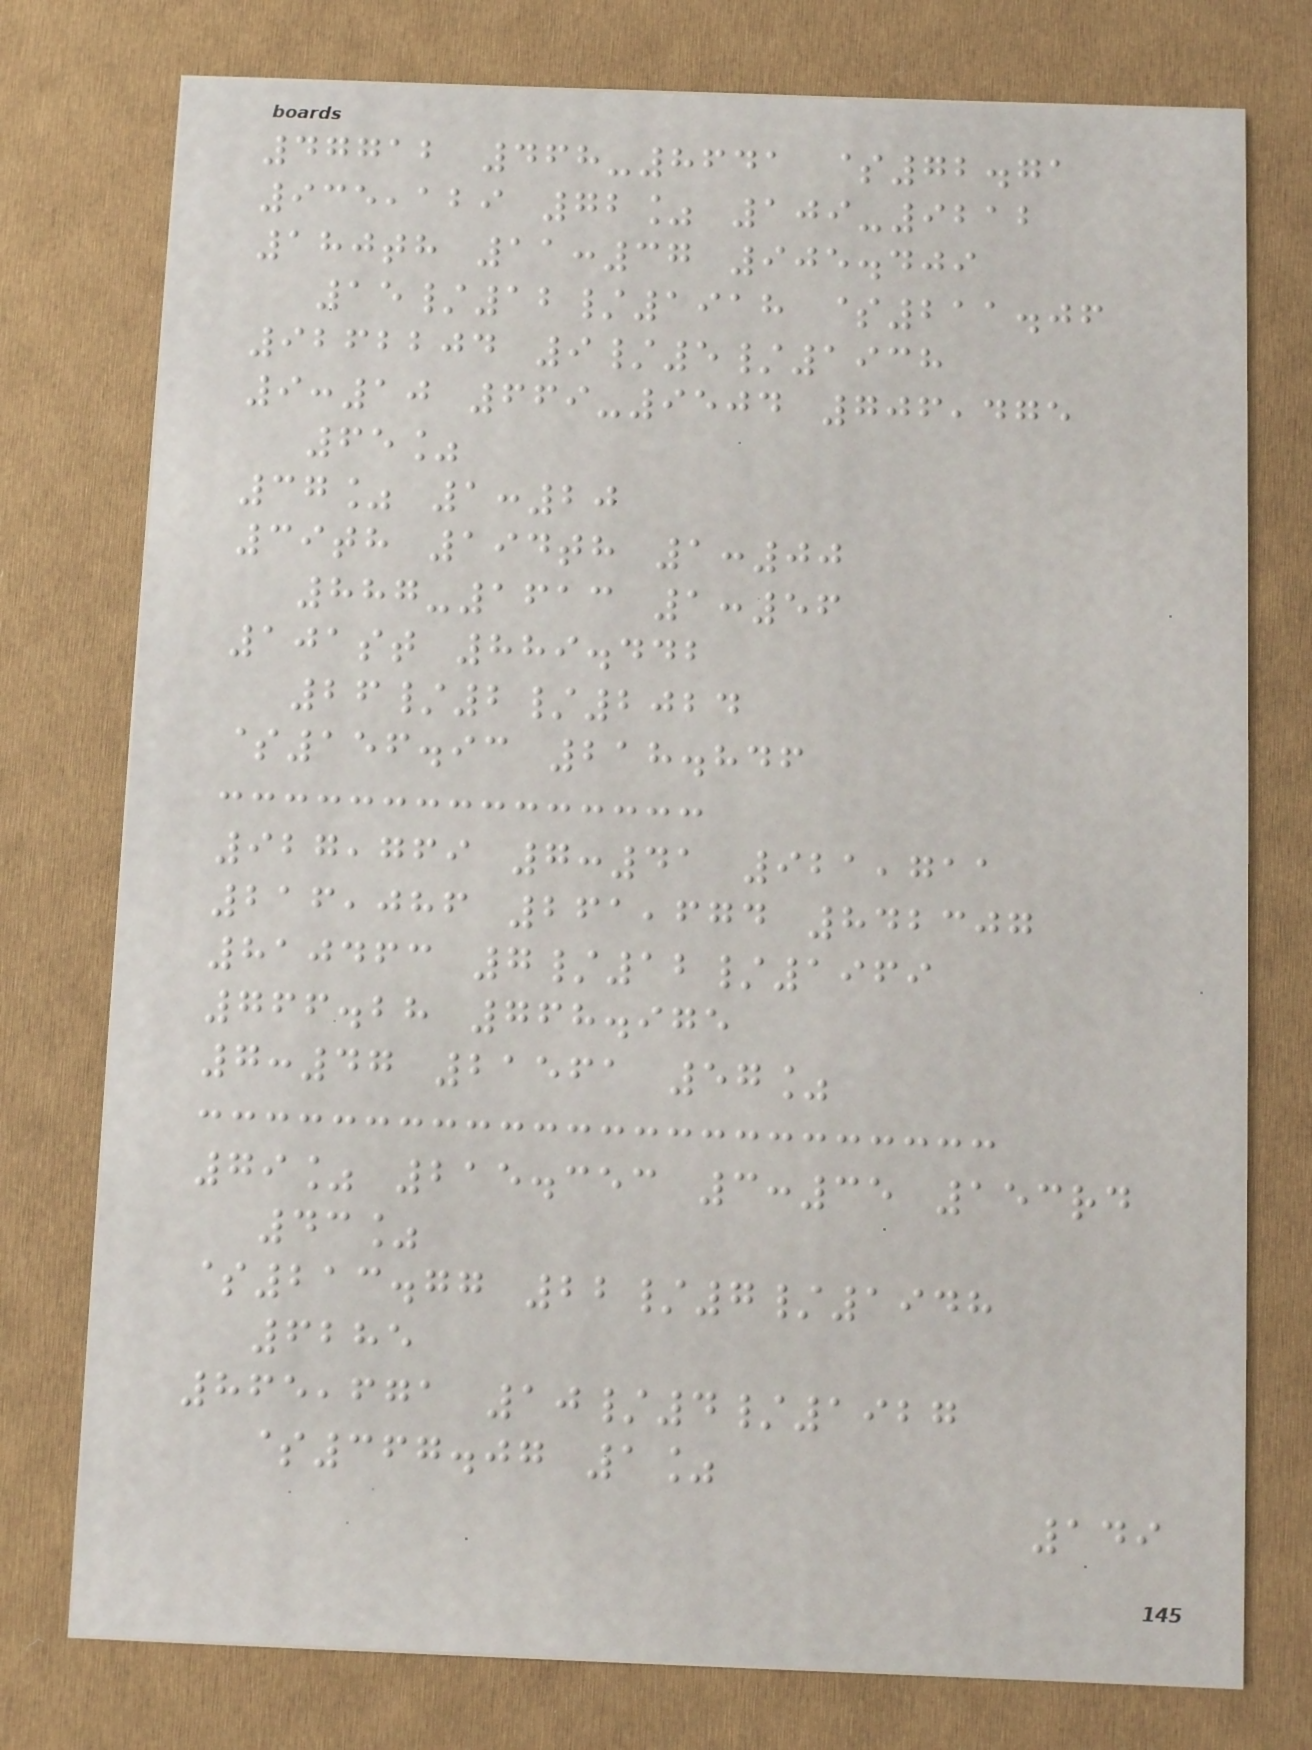47712 468-8641 $72.71
935,129 72% 109-9212
180th 11:37 905.409
15/12/1918 $211.06
9262204 9/5/1938
9:10 669-9504 706,475
65%
37% 1:20
39th 194th 1:00
887-1613 1:56
101st 889.442
26/2/2024
$156.93 218.846
927,769 7:41 921,711
216,086 261,674 842307
810463 7/12/1969
766.28 768.975
7:47 21561 57%
79% 215.353 3:35 153rd
43%
$213.77 22/7/1948
6285
865,671 10/4/1927
$367.07 1%
149
